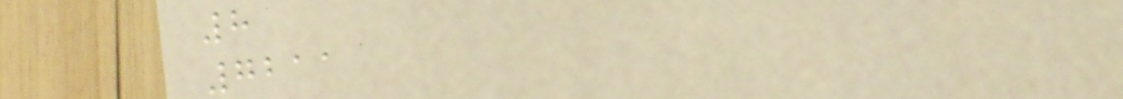8
7211
